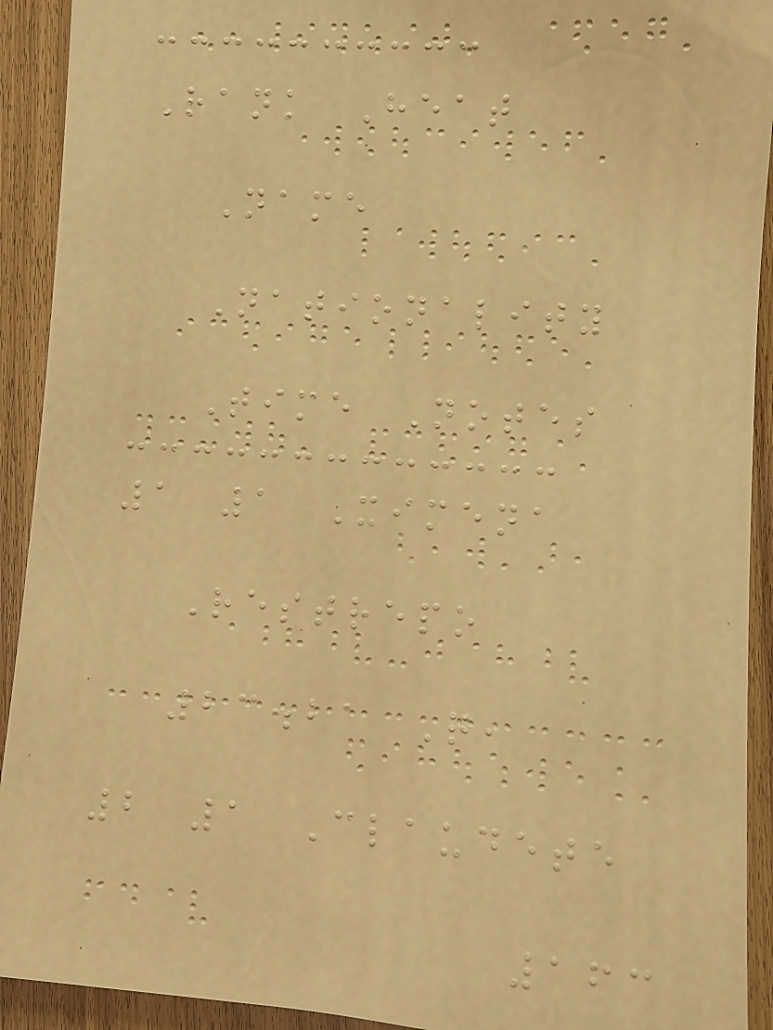Rank Heat
Name
Nationality
Time Notes
1 1 Ximena
Restrepo
23.21 Q,
2 1 Claudete
163
